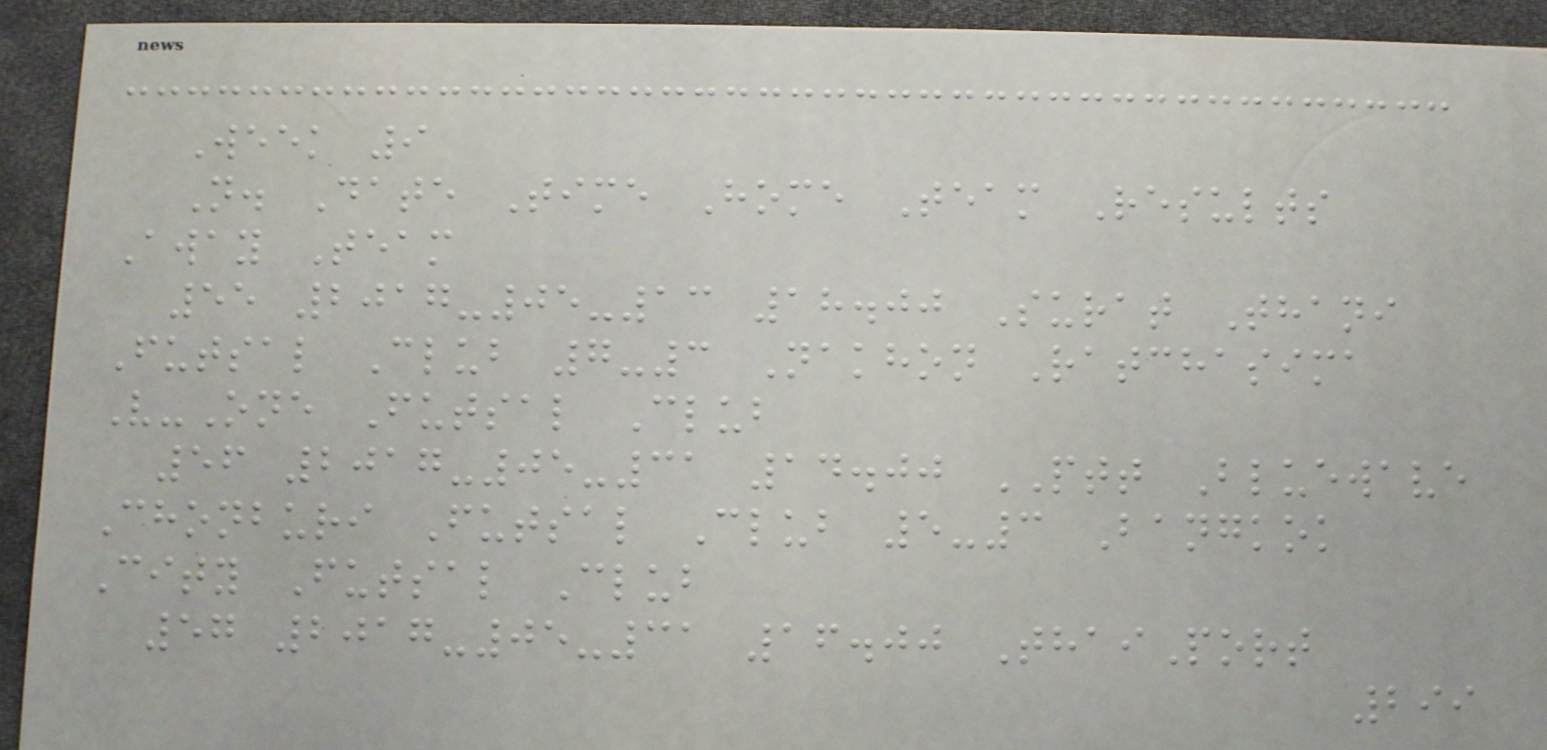Week 9
N. Date Time Home Team Results
Away Team
55 2017-05-13 18.00 Surat Thani
Futsal Club 7-3 Nakhon Ratchasima
V-One Futsal Club
56 2017-05-31 14.00 PTT Bluewave
Chonburi Futsal Club 5-3 Bangkok
City Futsal Club
57 2017-05-31 16.00 ThaiPort
299
